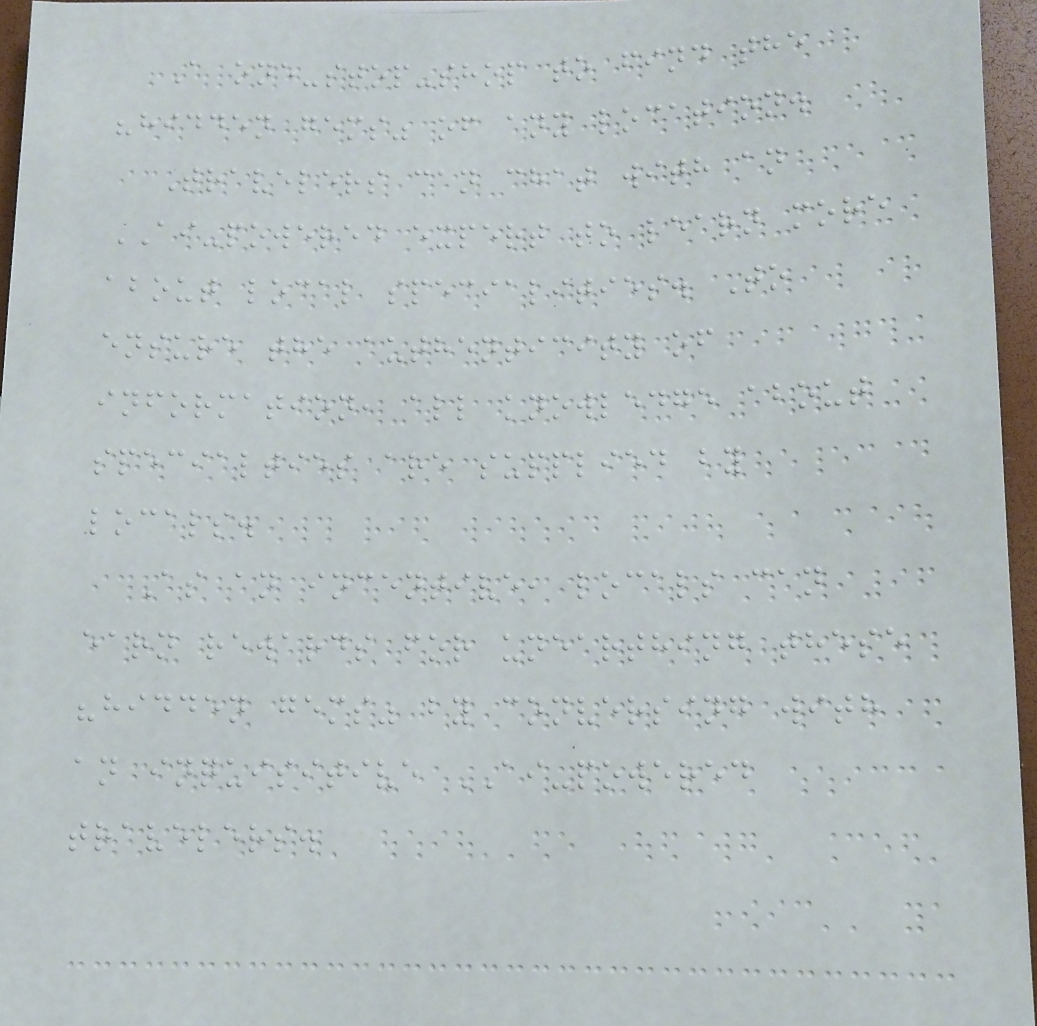A one-stop-shop to find the
"hidden gems" of any location.
Travelers can chat with an
AI-powered expert to learn more
about local specialities. To
ensure the authenticity of
information, all knowledge about
specialties are supplied by
locals.
As an incentive, locals can
earn rewards for unearthing these
"hidden gems" by conversing with
an inquisitive AI-powered
travelers.
